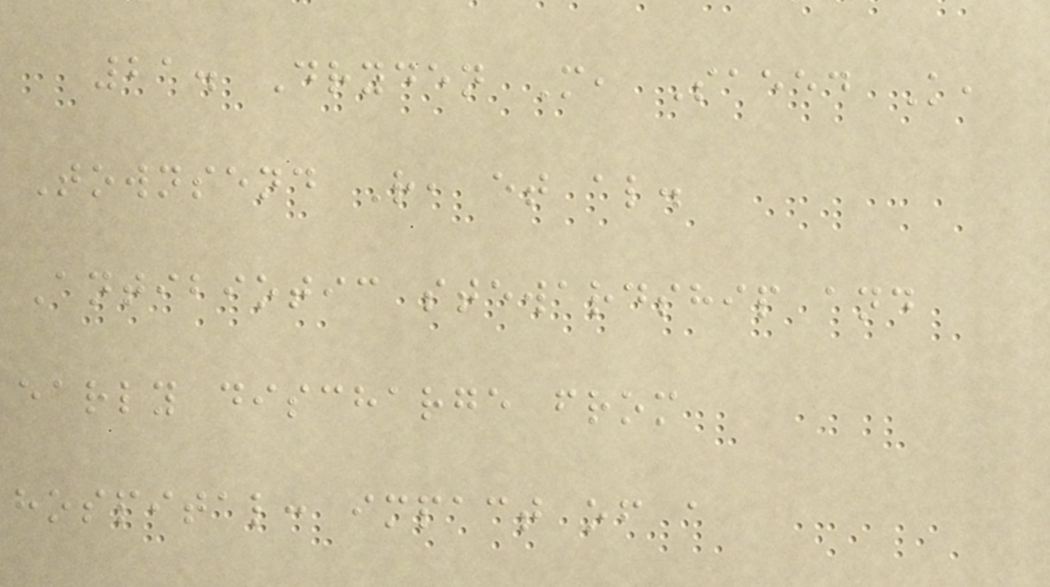21. Dryden M, Saeed K,
Townsend R, et al.
Antibiotic stewardship and
early discharge from
hospital: impact of a
